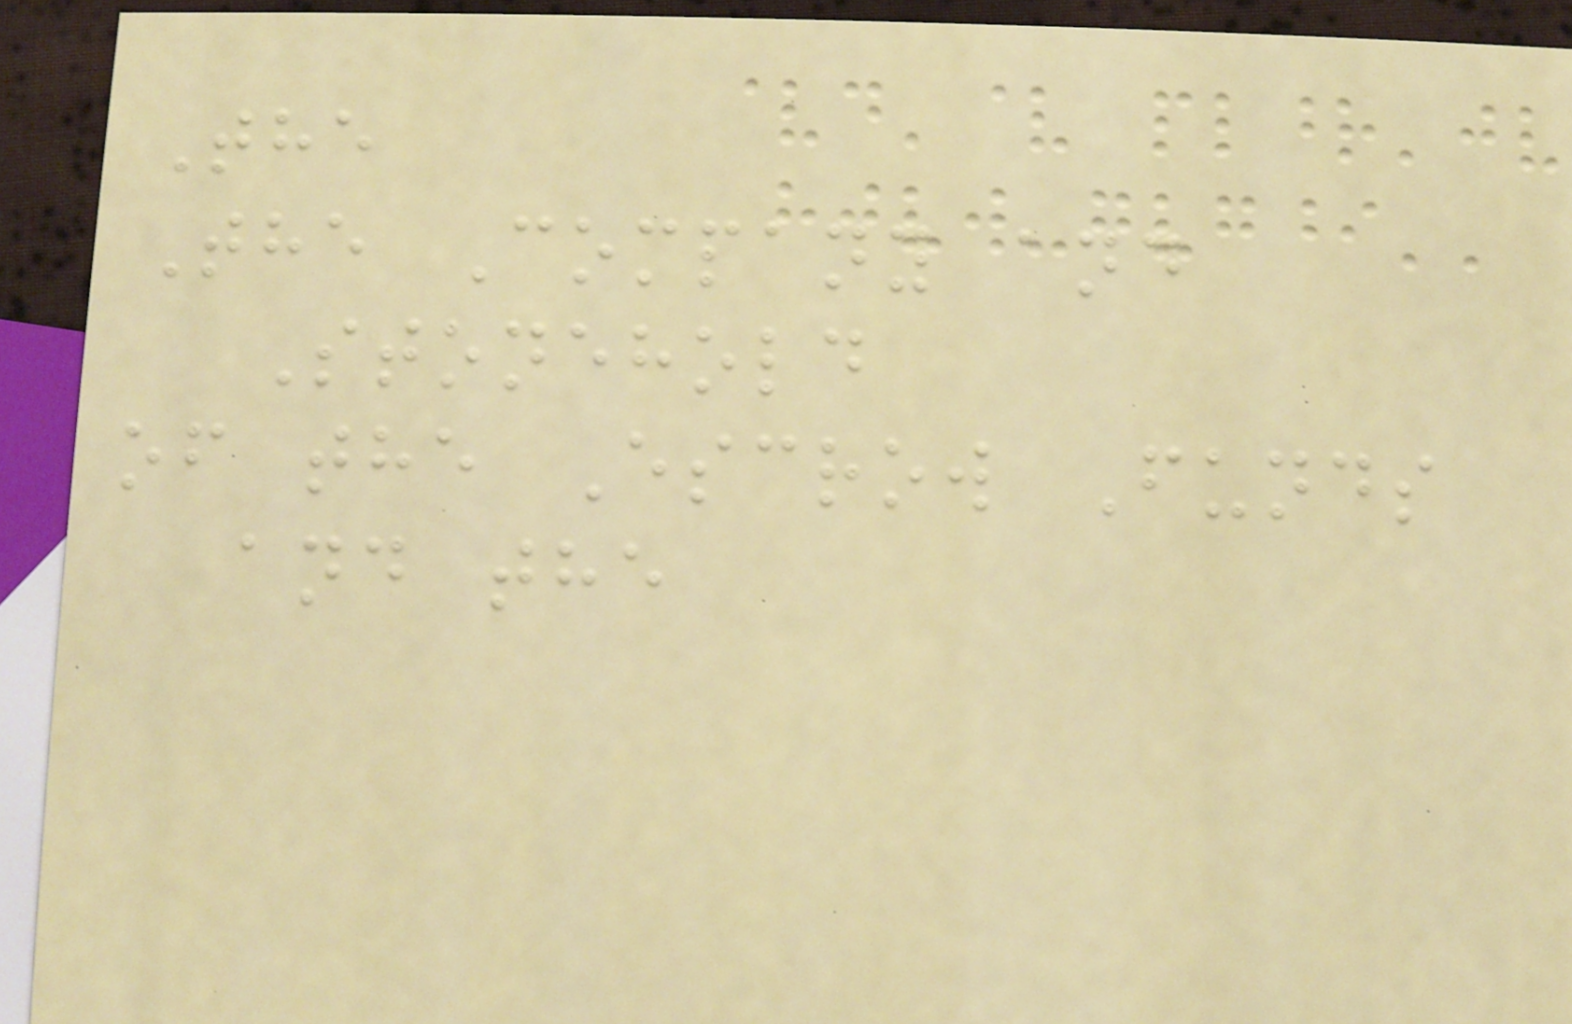The
The Company and
Stonehold
of the Escrow Funds
and the
